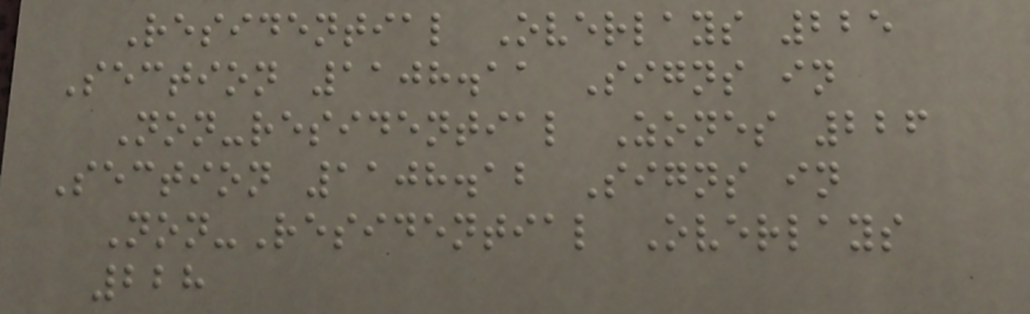Residential Overlays 225
Section 1108.11 Signs in
Non-residential Zones 226
Section 1108.12 Signs in
Non-Residential Overlays
228
